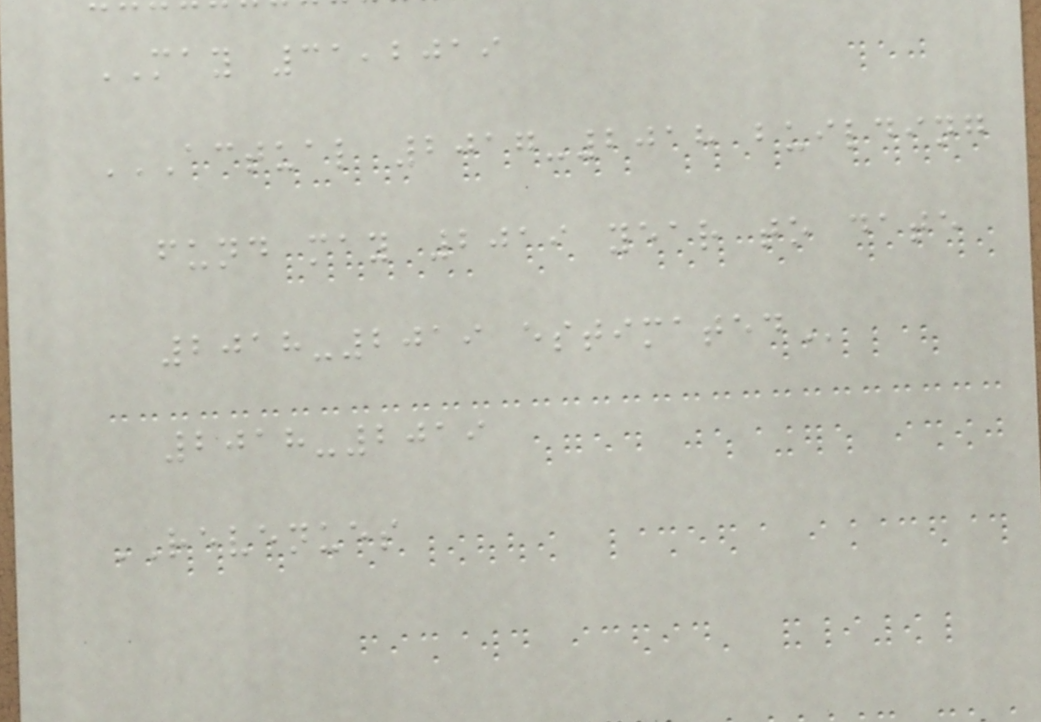MAY 31,2019
ACTUAL 2017-2018 BUILDING
FUND MAY 2019 YEAR TO DATE
2018-2019 ESTIMATED
2018-2019
REVENUES
